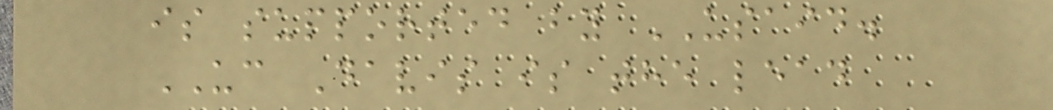is supported by USAID.
UC Davis is the lead
